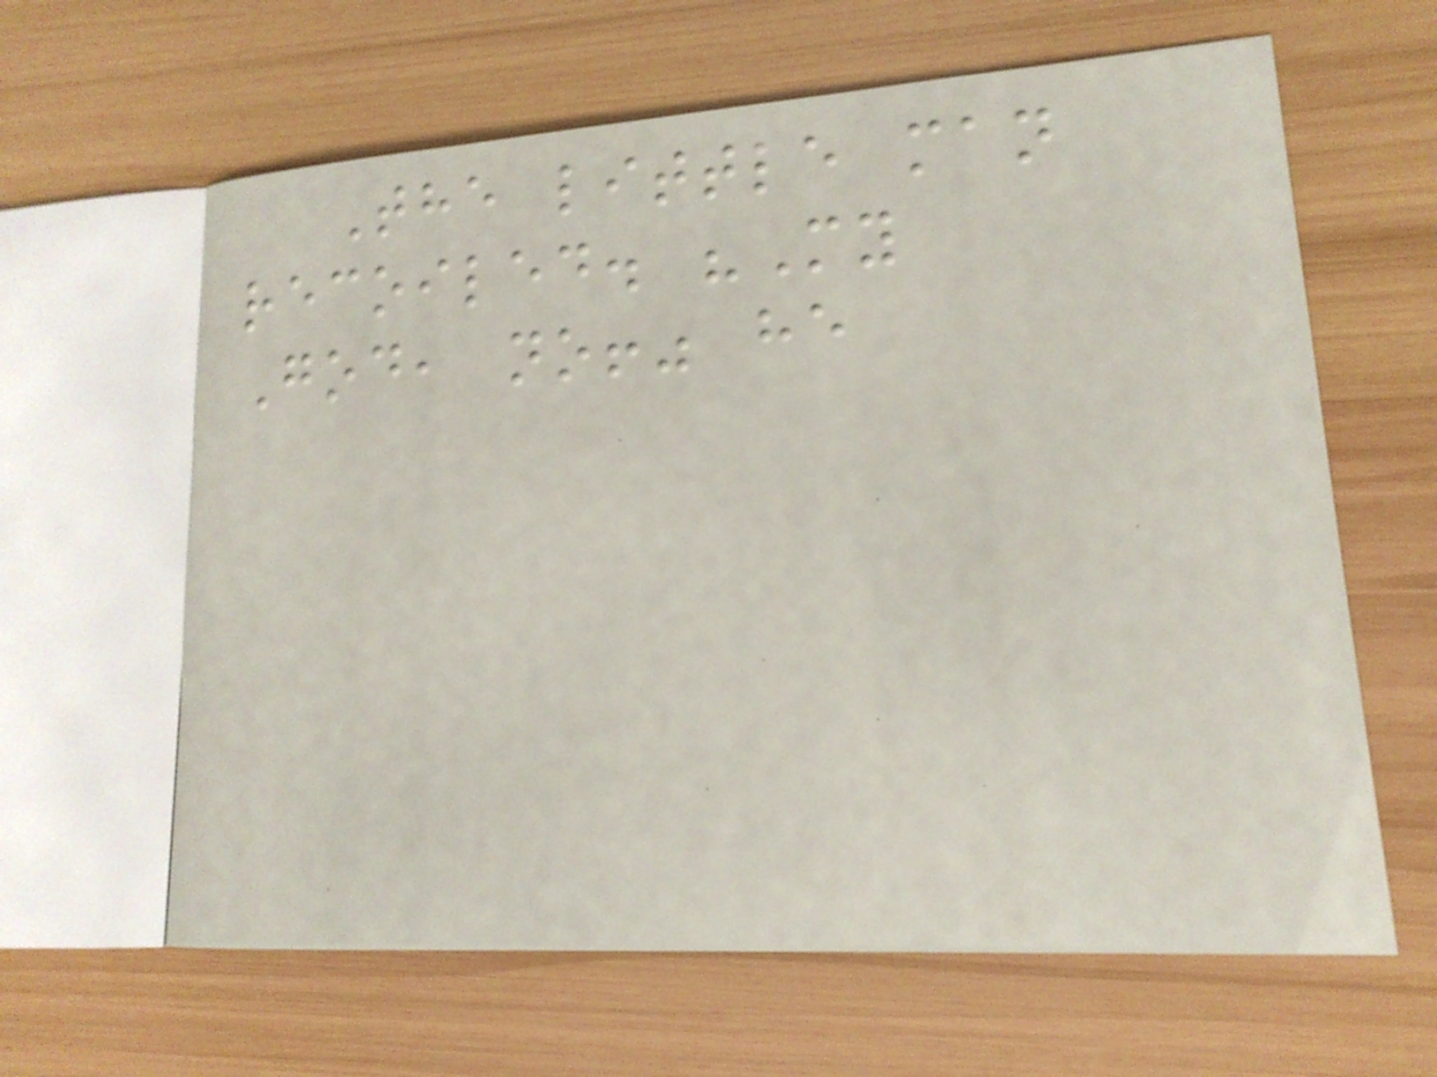The little man
recoiled. "My
God, no!" he
